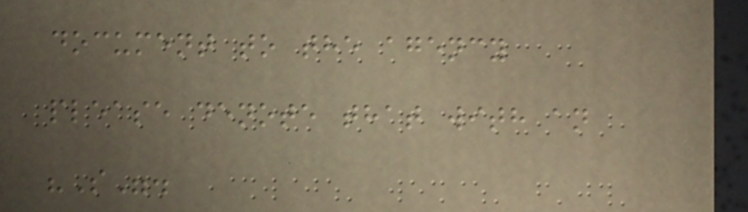document to the agency
please denote that with an
"S".
